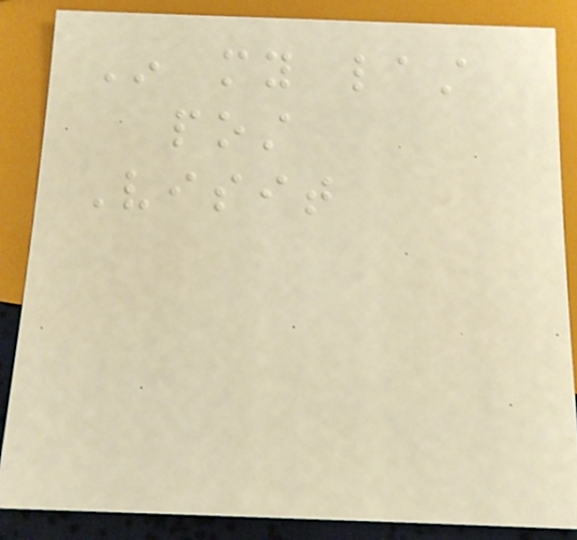In my last
post
Visit
